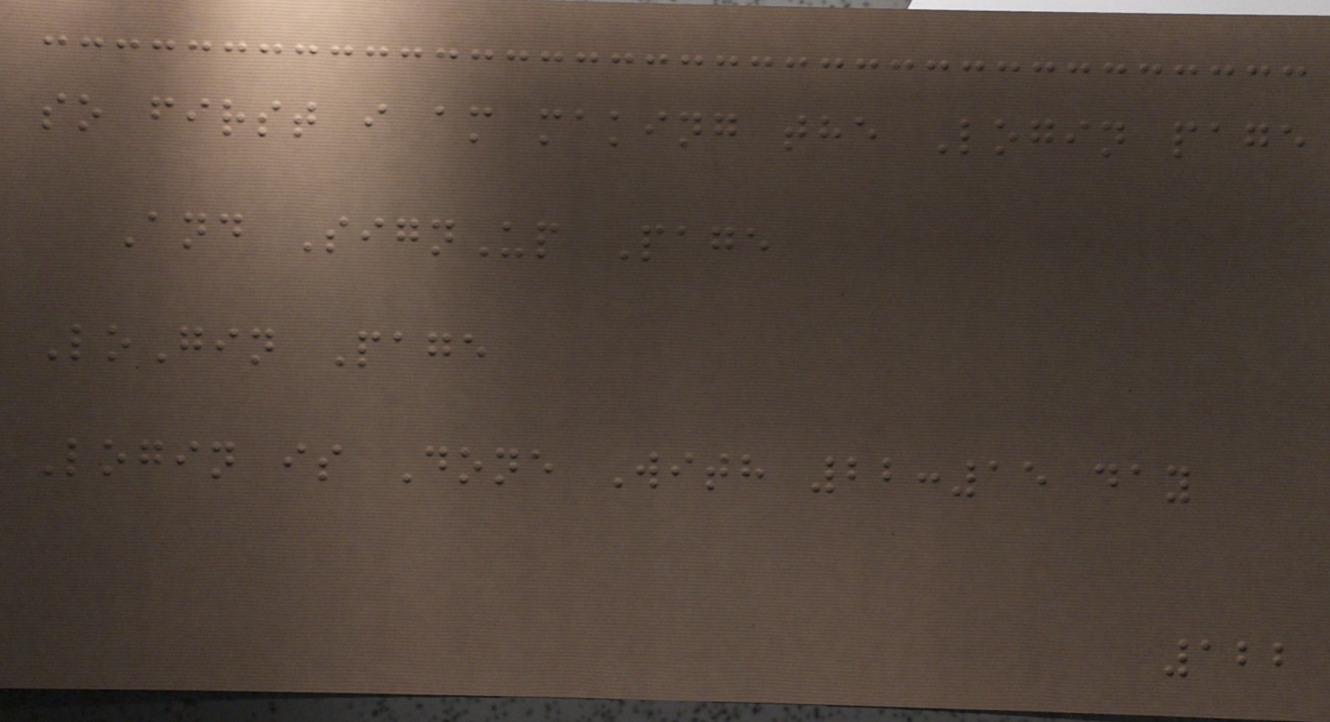so first i am making the Login page
And SignUp Page
LoGin Page
Login is Done With 22:15 day
122
